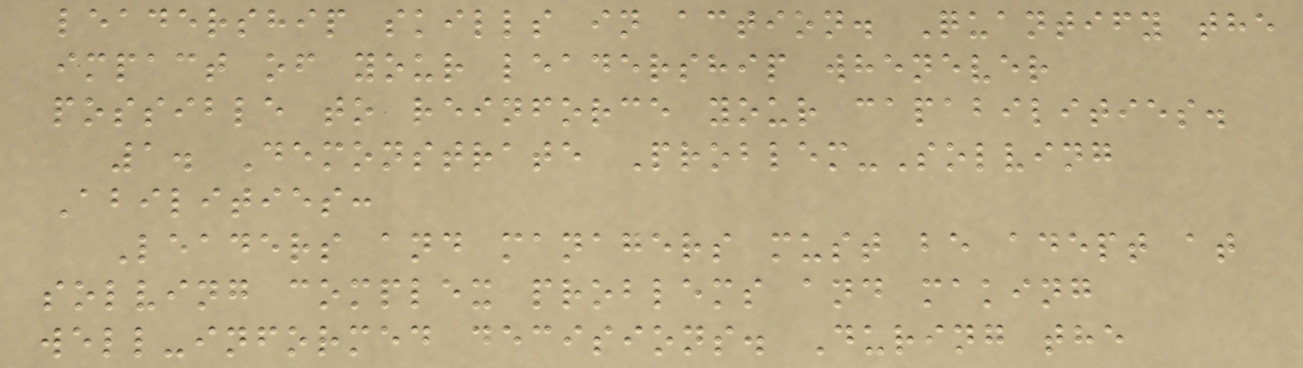leadership skills in action. Quantify the
impact of your leadership whenever
possible to reinforce your capabilities.
1. Demonstrate Problem-Solving
Abilities:
Leaders and managers must be adept at
solving complex problems and making
well-informed decisions. During the
